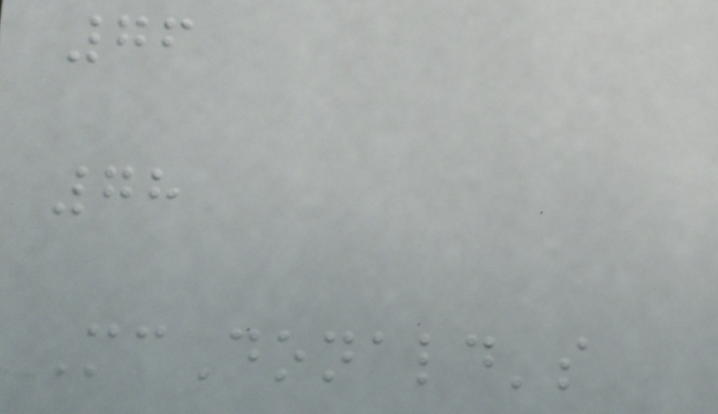76
78
McDonald's
